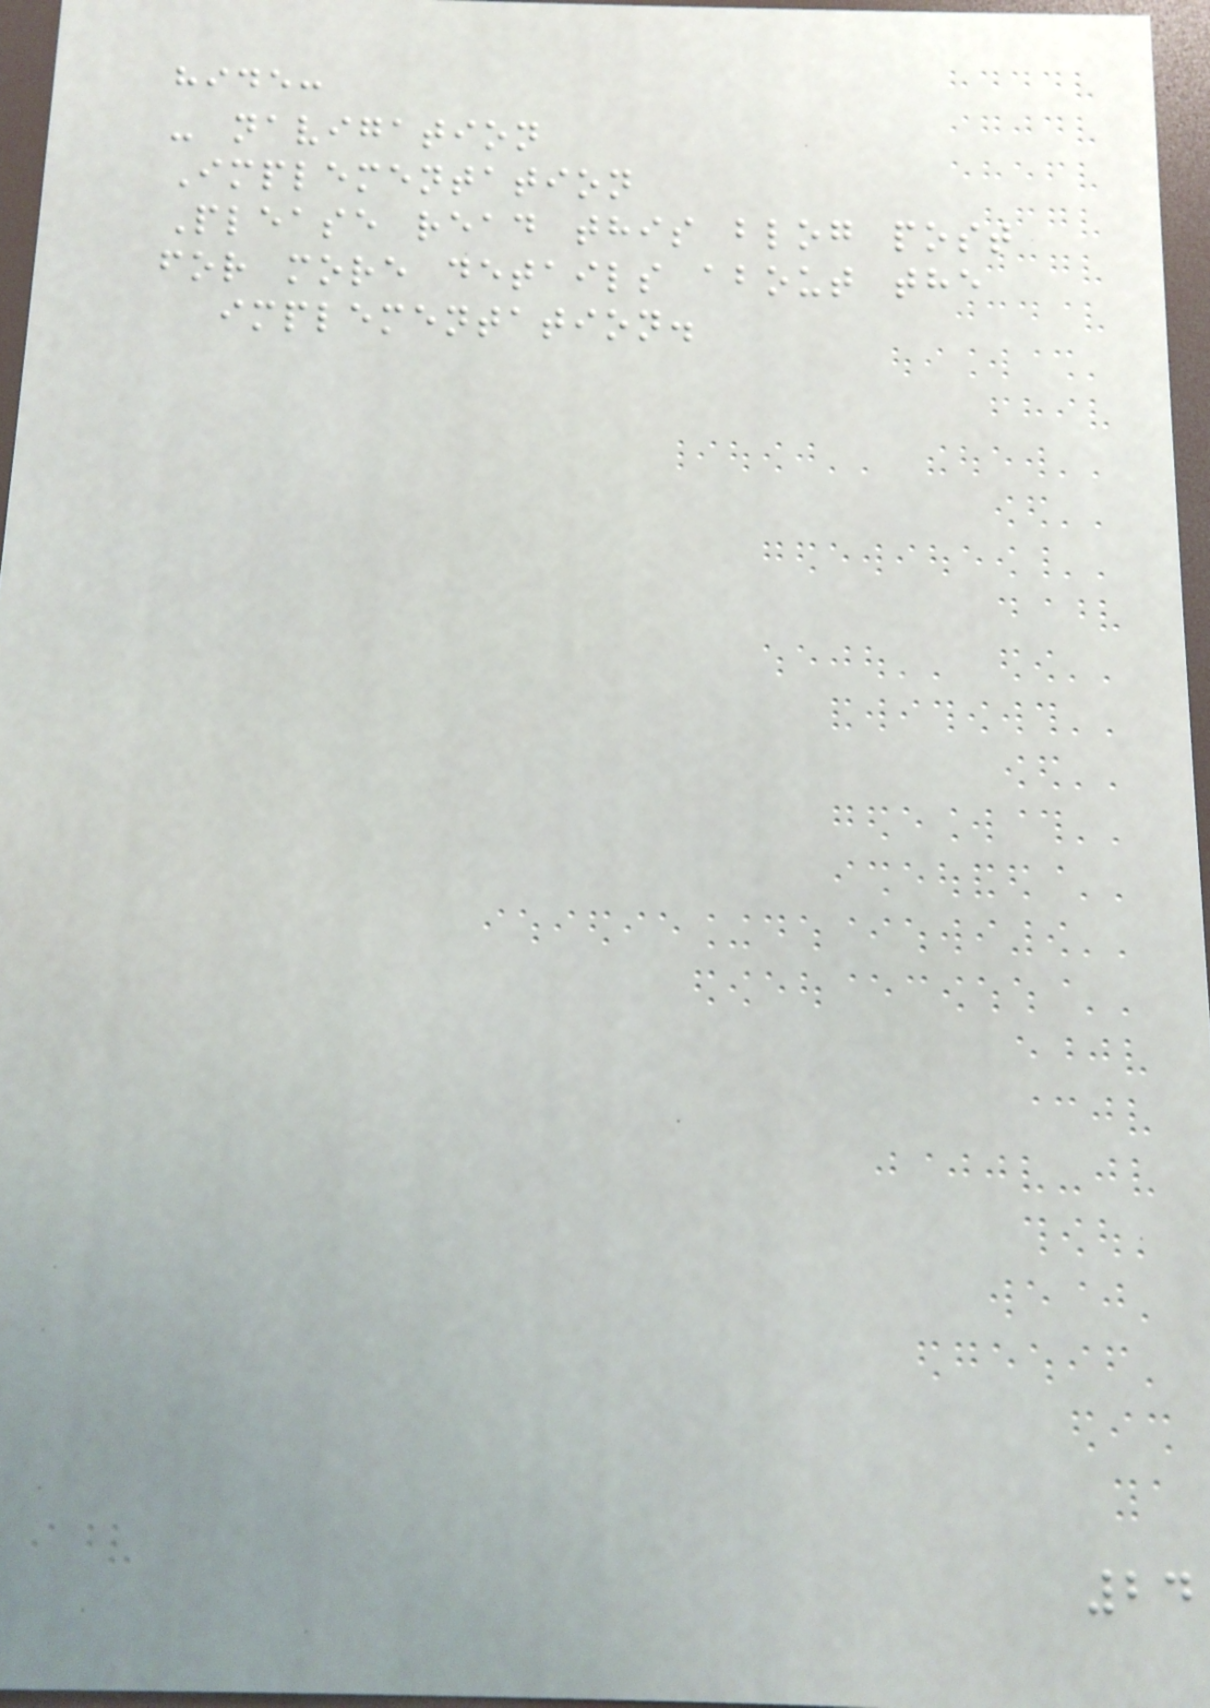hide:
- navigation
Implementation
Please read this blog post
for more details about the
implementation.
24
